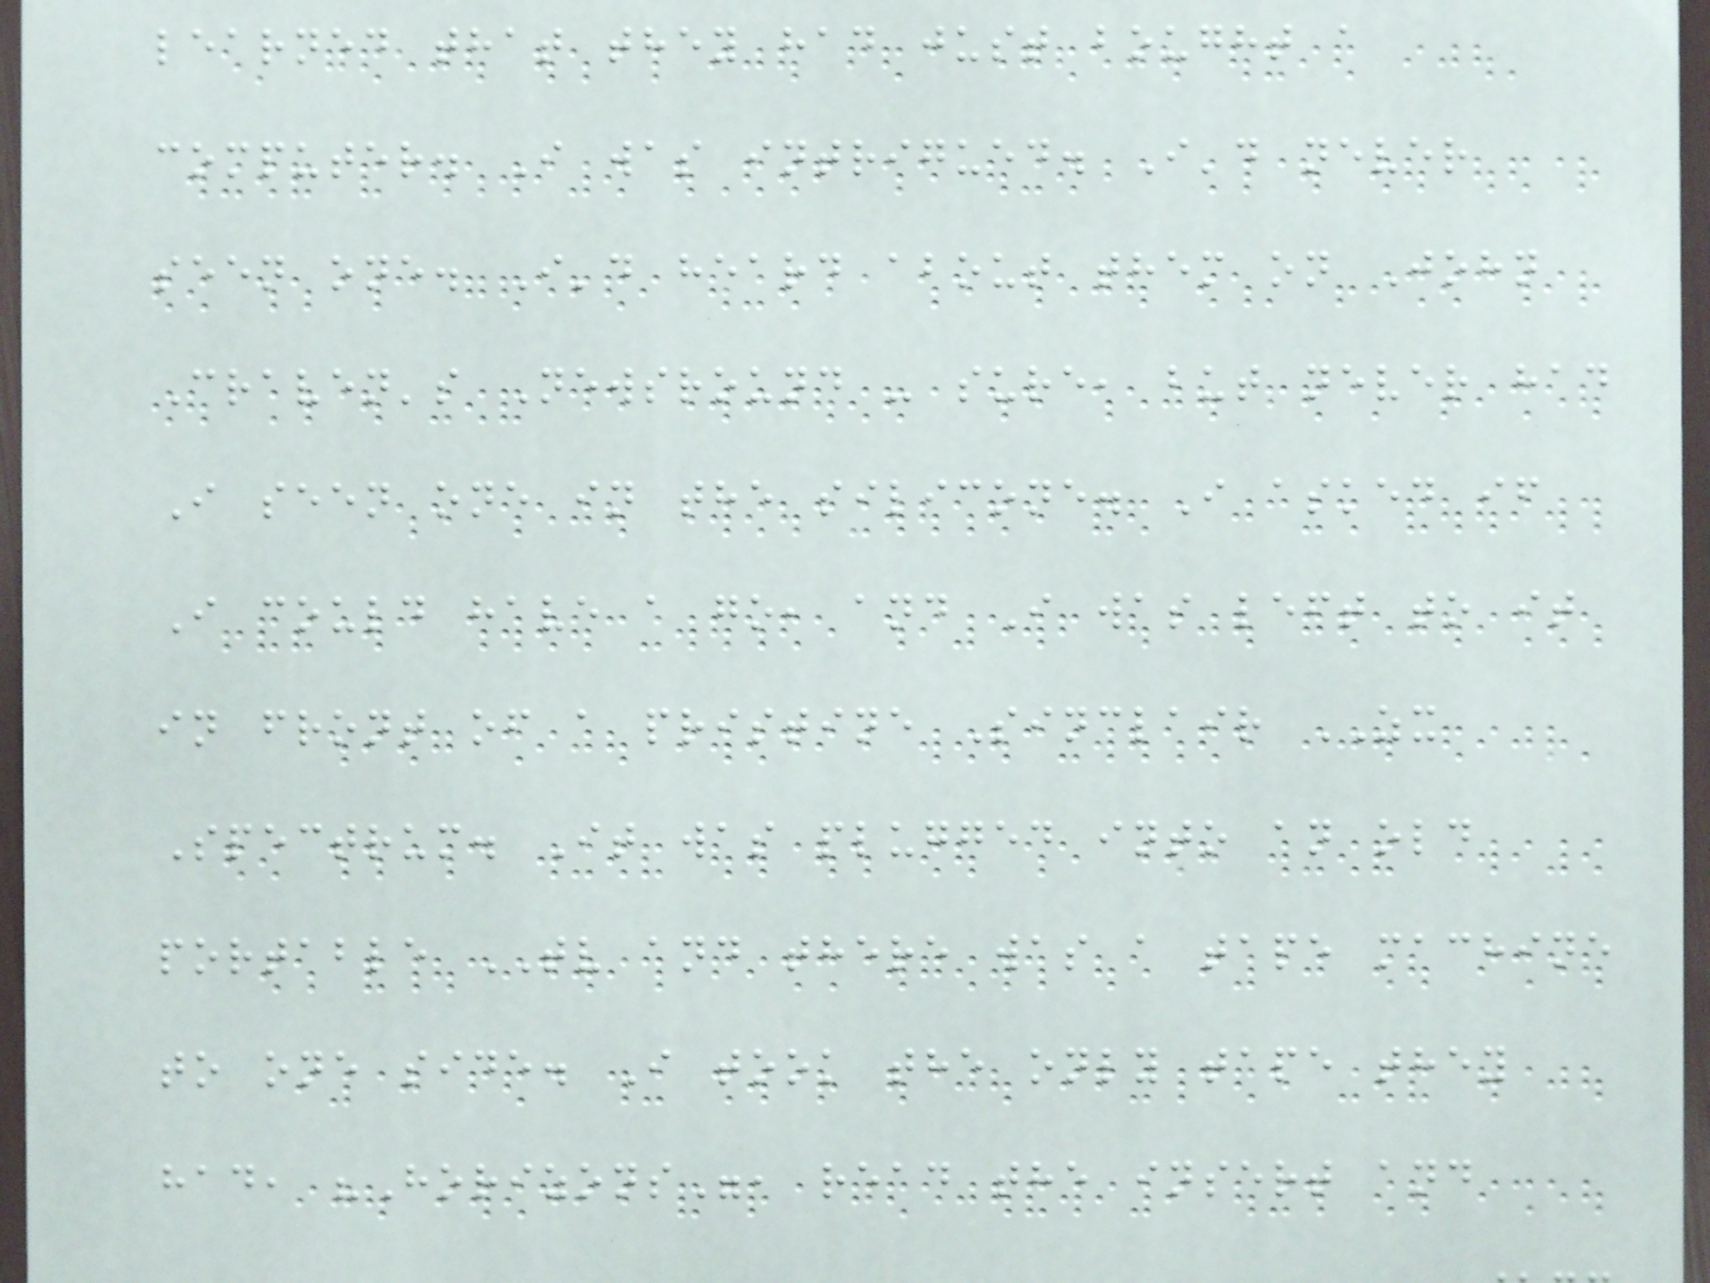learned that they had just bought a
computer. I was intrigued. I'd never
seen one. I'd heard about them on John
Craven's Newsround - sure, but never had
I seen one in the silicone. I asked if
I could have a go, and I was left to it
in front of a pristine Sinclair ZX
Spectrum. It was plugged into an old
portable TV and there was a tape machine
to one side. I took the only tape they
had, "Horizons", read the insert and
